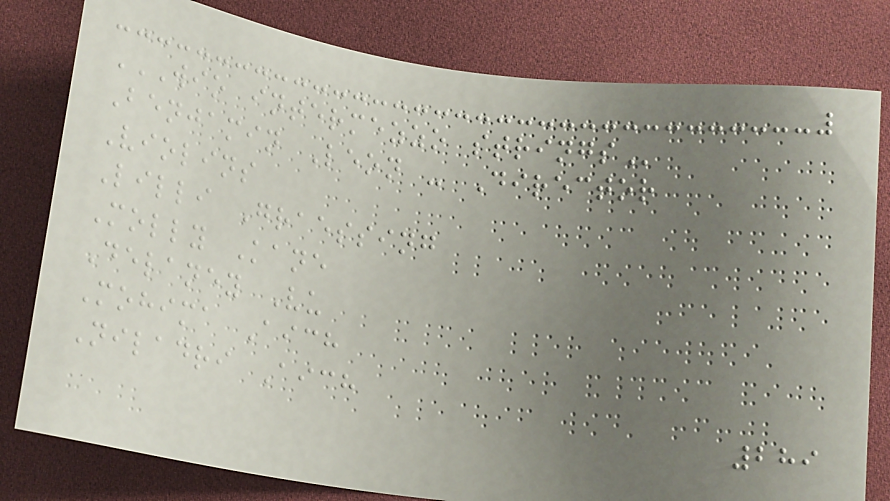WIO INTERMEZZO STRINGS
Benjamin Leon - Director
Violins
Lilli Graessing
Molly Kane
Delaney Vu
Mohima Aich
Niladri Aich
289
